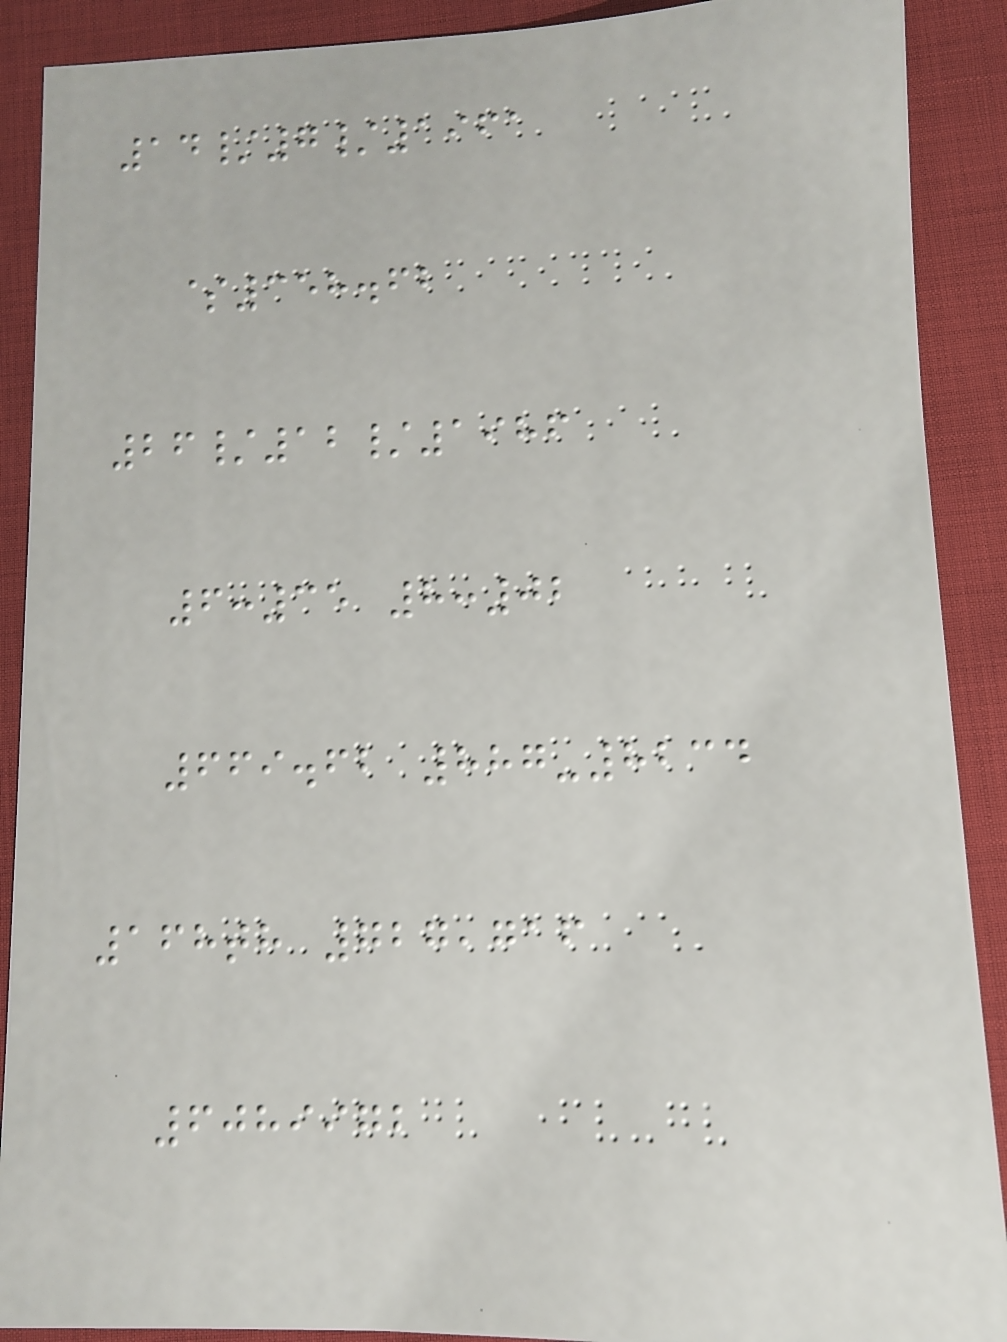14/7/1961
$358.62
26/12/1986
6:35 8:02
669.62 887-8234
168th 727,716
6089972
